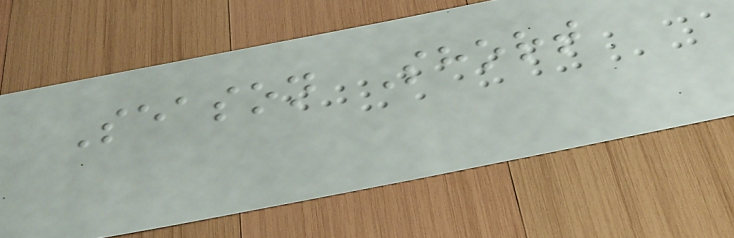Season Short
